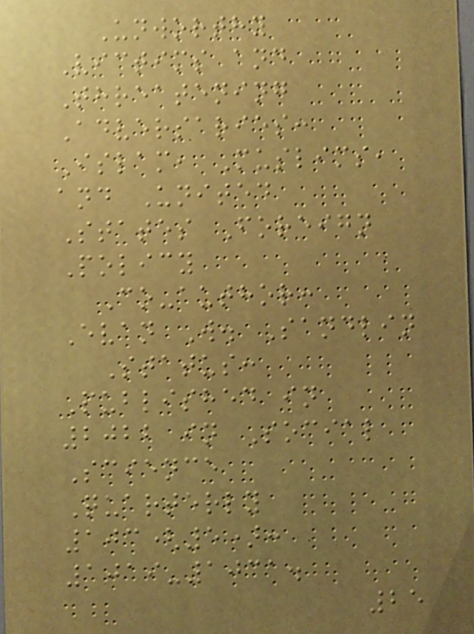Unworthy
Victims and
Threatening
Adversaries:
Islam, Muslims,
and United
States Foreign
Policy
Co-author:
Evan W. Sandlin
Status:
Published in
2022 in Social
Science
Quarterly
103(5):
1019-1031.
25
